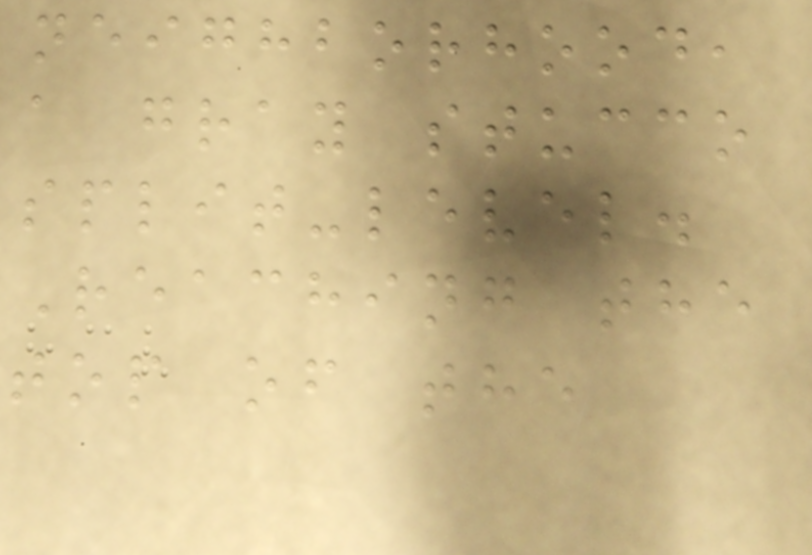neighborhood,
a gray stucco
split-level.
Reaching the
top of the
